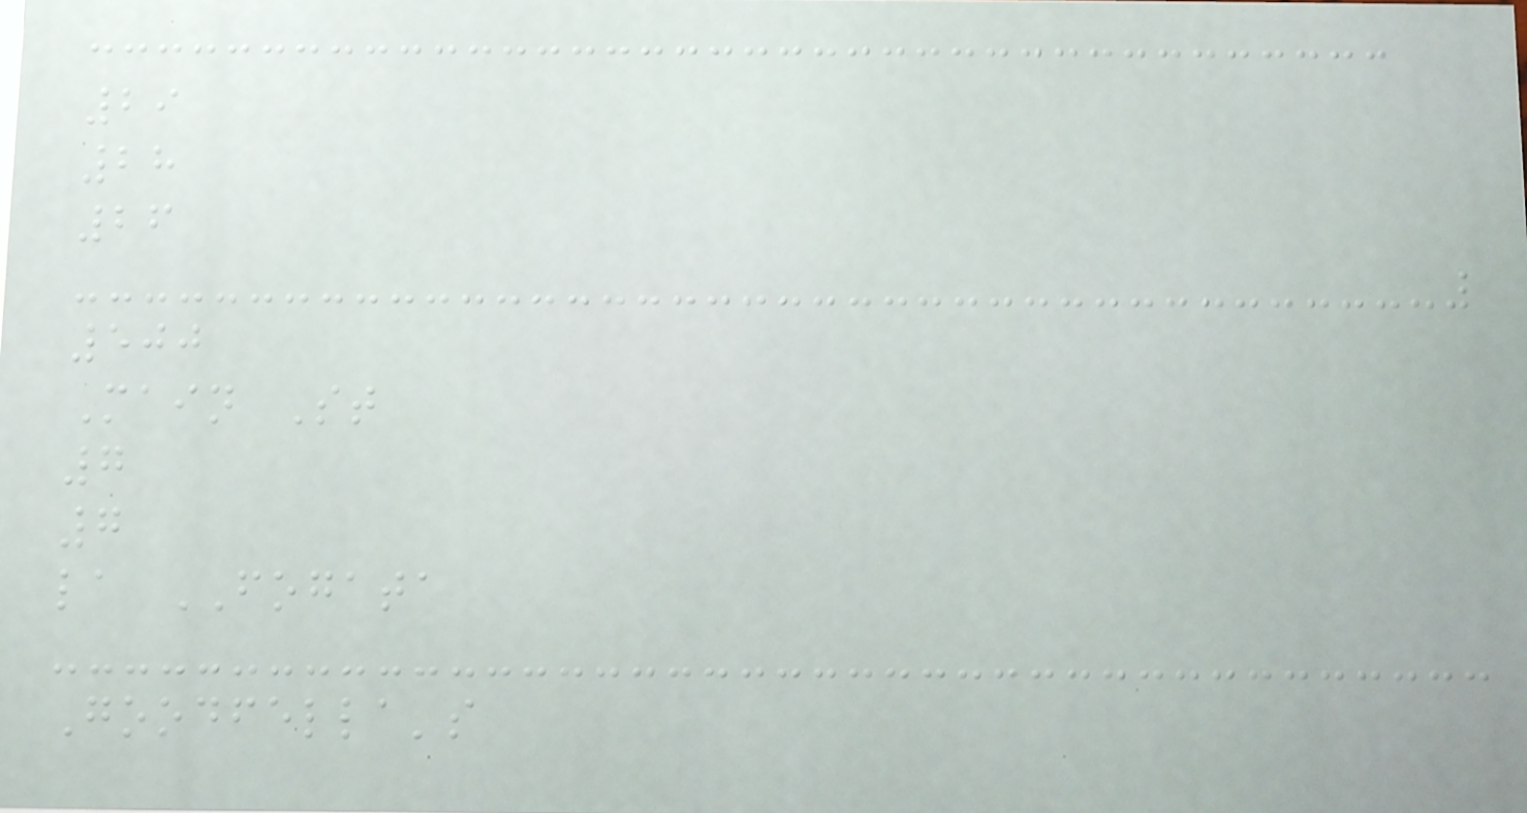29
28
26
500
Main St
7
7
la FOGATA
Goodfella's
